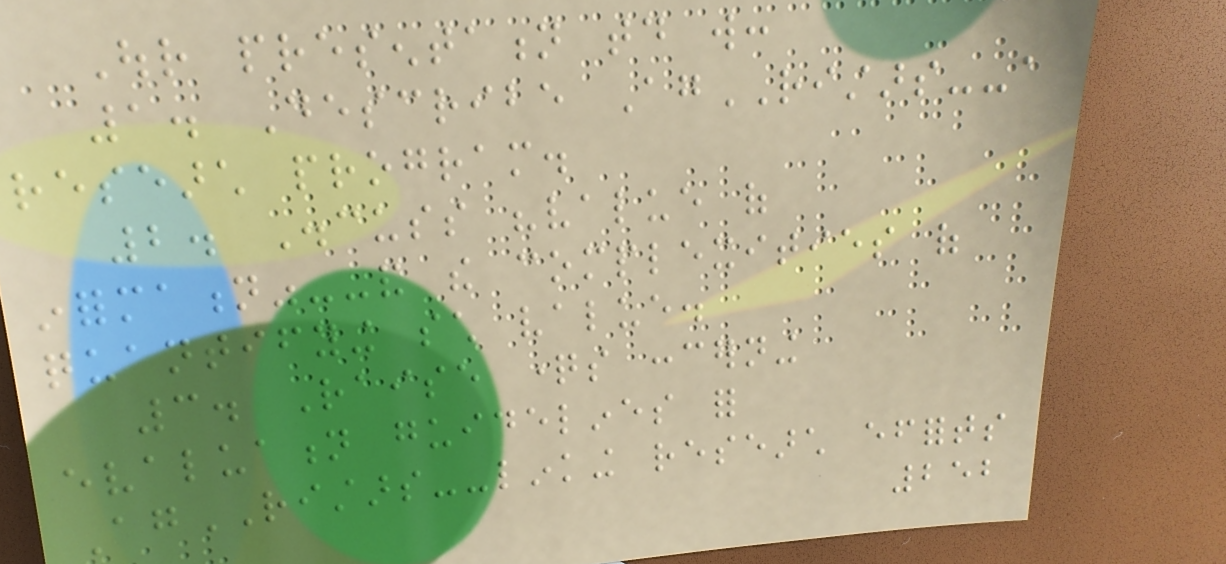Our presentation today will:
1. Describe AgRISTARS--a
research program.
2. Discuss "value of
information"--and the complexities of
quantifying such value.
3. Raise questions concerning
evaluation guidelines for
AgRISTARS--linking research efforts
252
